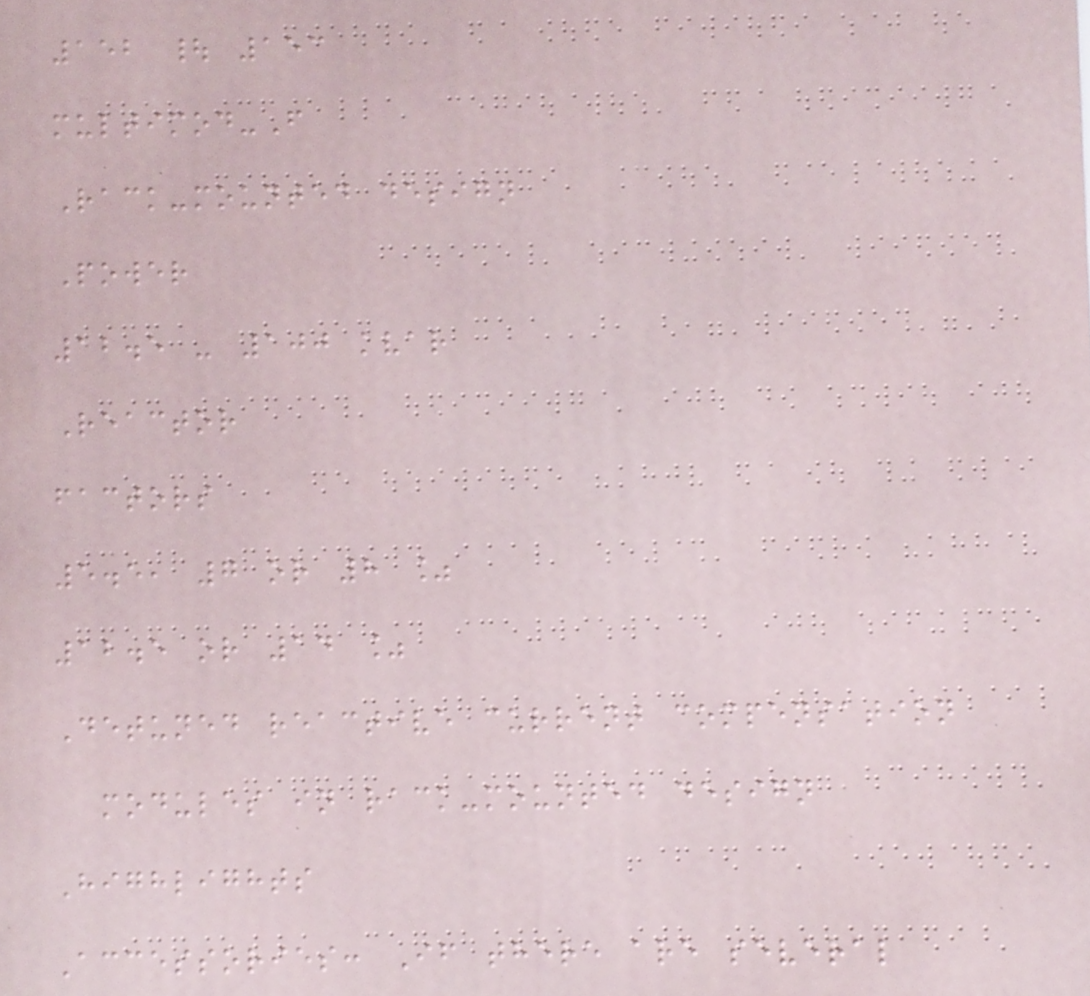152 | 153
multimod-F
Rack-mounted design
Power
12.5 - 100 kvar
Reactor
factors
5.5, 7 or 8 %
12.5 or 14 %
Detuned reactive current compensation
modules in rack-mounted design
Highlights
Accessories: If there are several
